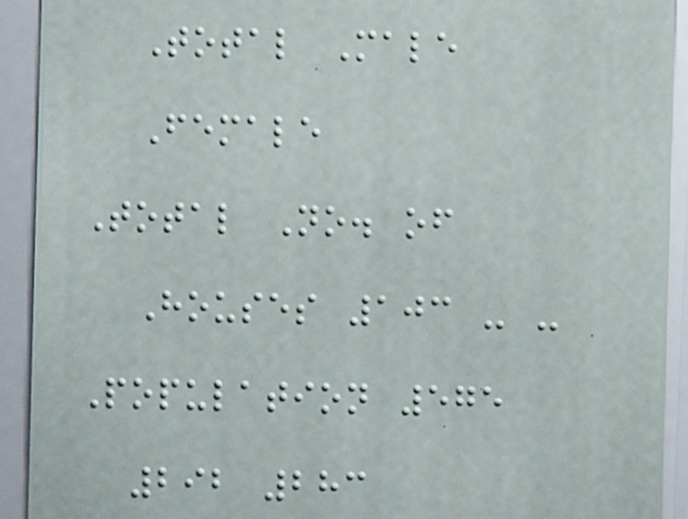Total Male
Female
Total No. of
Houses 103 - -
Population 575
292 283
